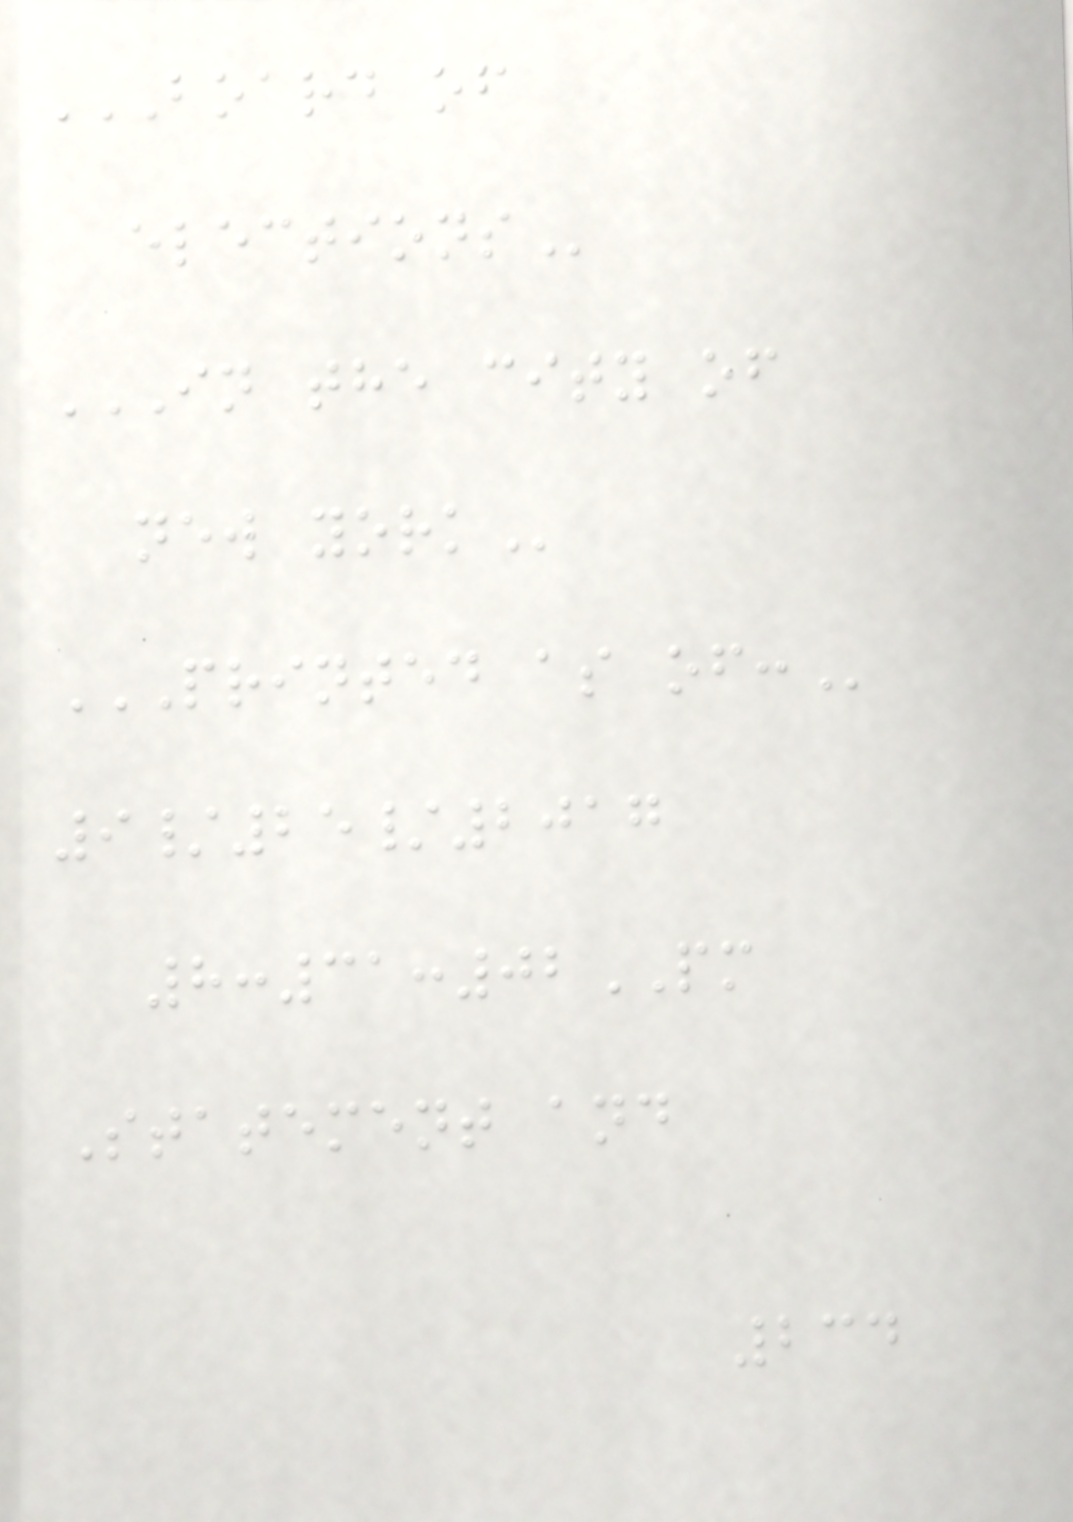BOARD OF
ELECTIONS
IN THE CITY OF
NEW YORK
PRINTED AS OF:
9/25/2017
8:31:02PM
Statement and
234
